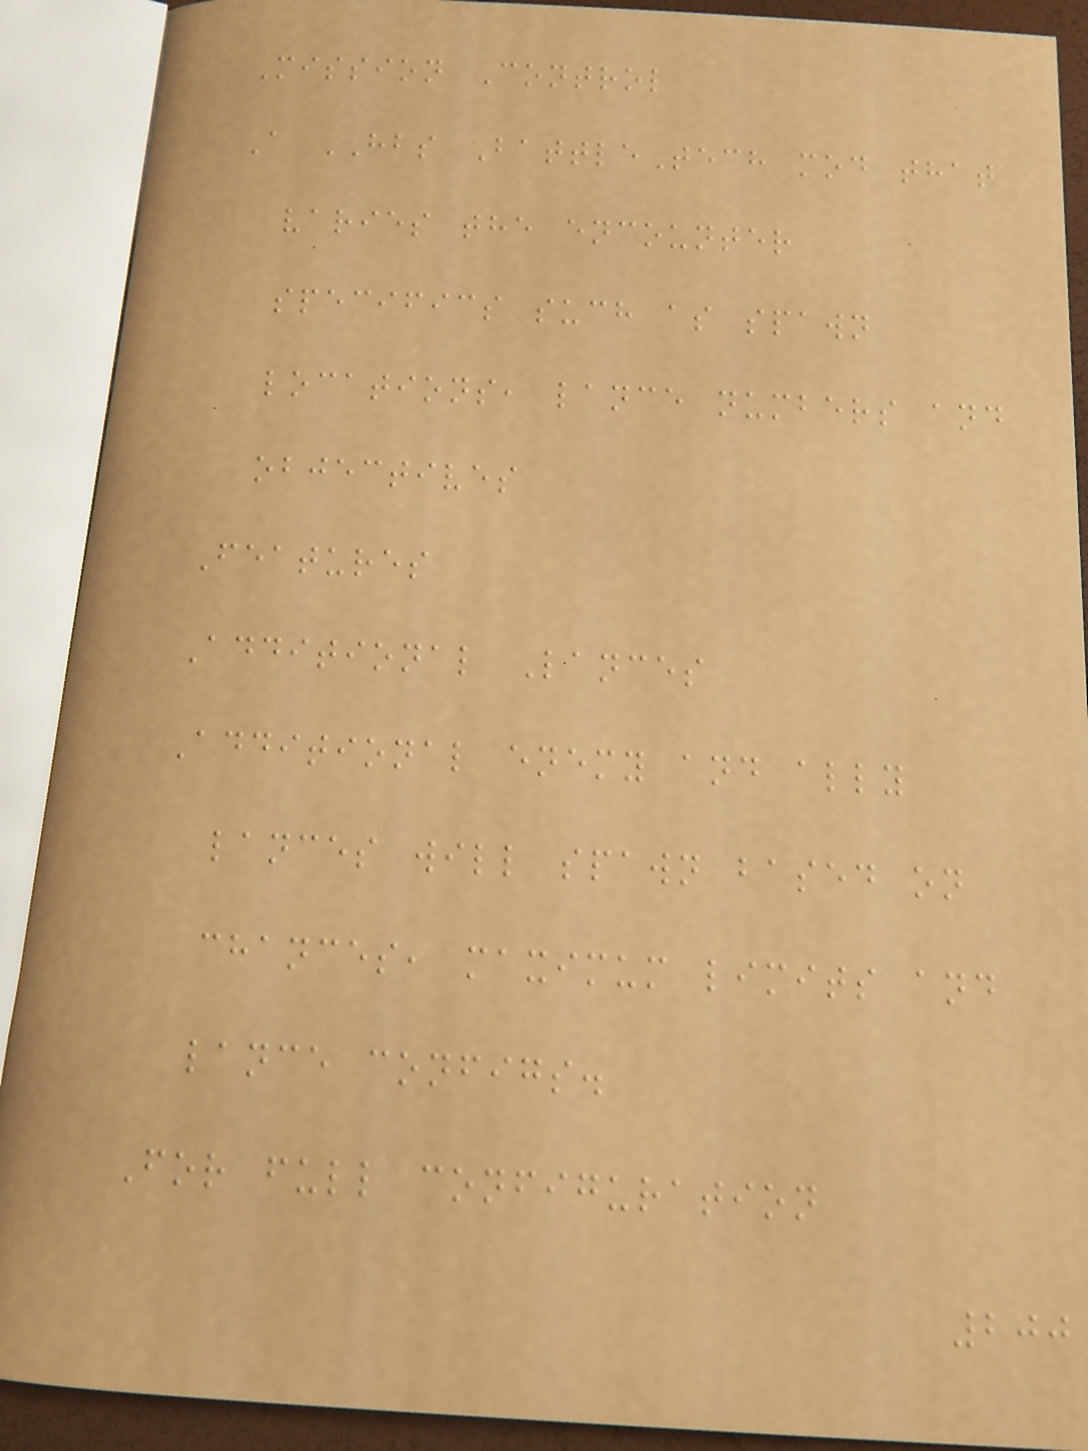Mission Control
A HBS BattleTech mod that
varies the encounter
specifics such as spawn
locations, lance numbers and
objectives
Features
Additional Lances
Additional enemy and ally
lances will spawn based on
chances, maximum limits and
lance configs.
For full configuration
200
